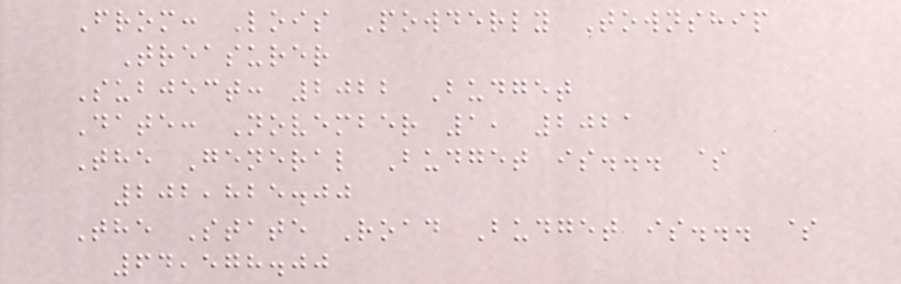From: Lois Powderly Township
Treasurer
Subject: 2022 Budget
Date: November 1, 2021
The General Budget is... $
202,825.00
The State Road Budget is... $
64,578.00
